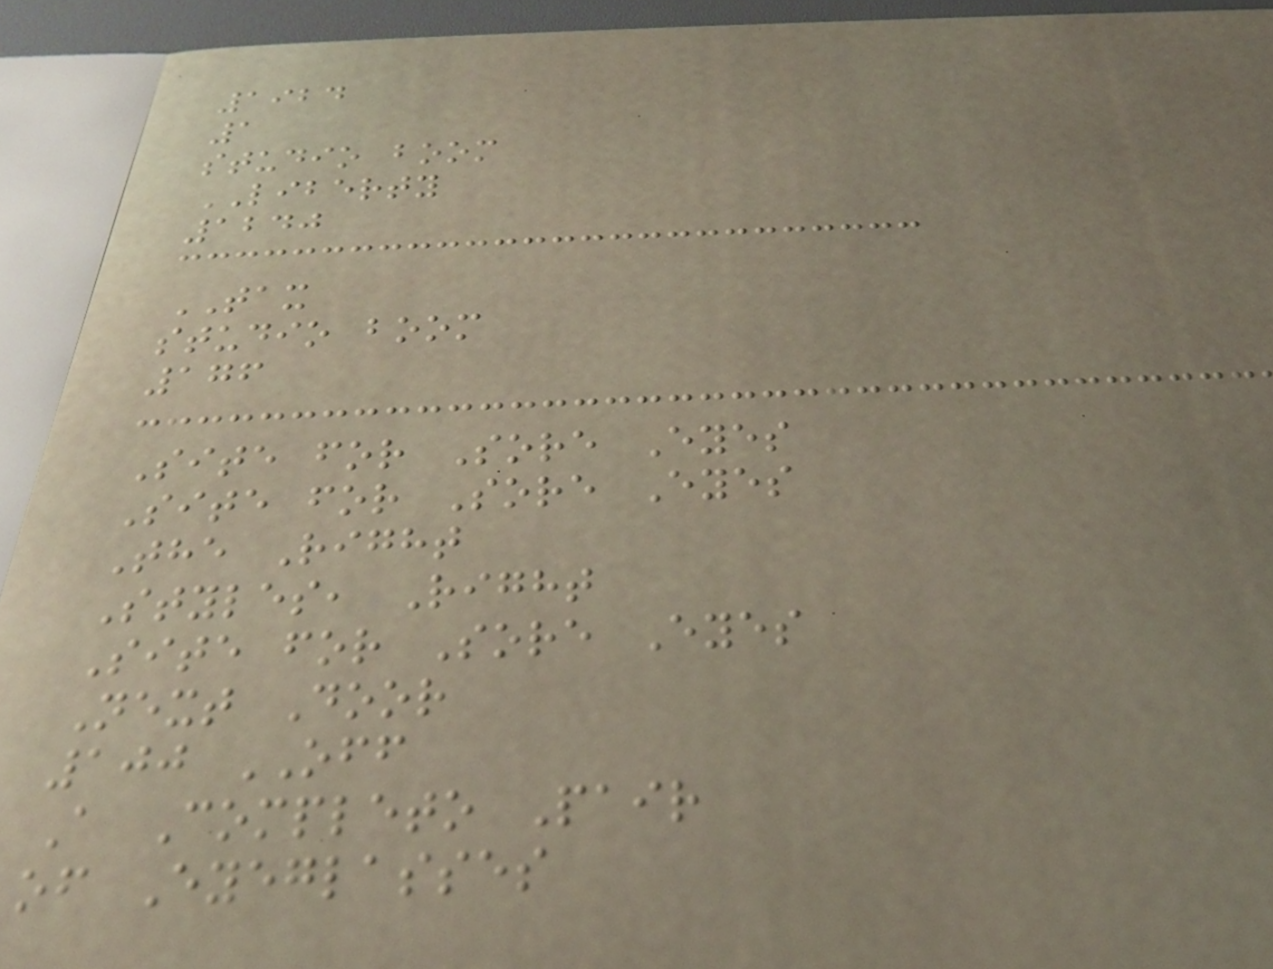1924
1
studio boom
LIBERTY
1240
TAX
studio boom
176
Site for Sore Eyes
Site for Sore Eyes
The Right
Styles, Right
Site for Sore Eyes
Next Door
100 OFF
A Completo Pair
of Eyeglasses
